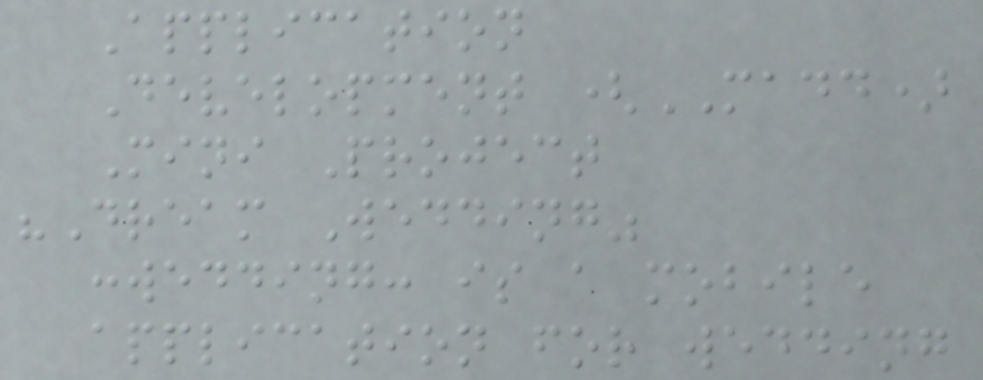Application
Development (MADD)
Mini Project
"Dream Wedding"
:wedding: is a mobile
application for wedding
